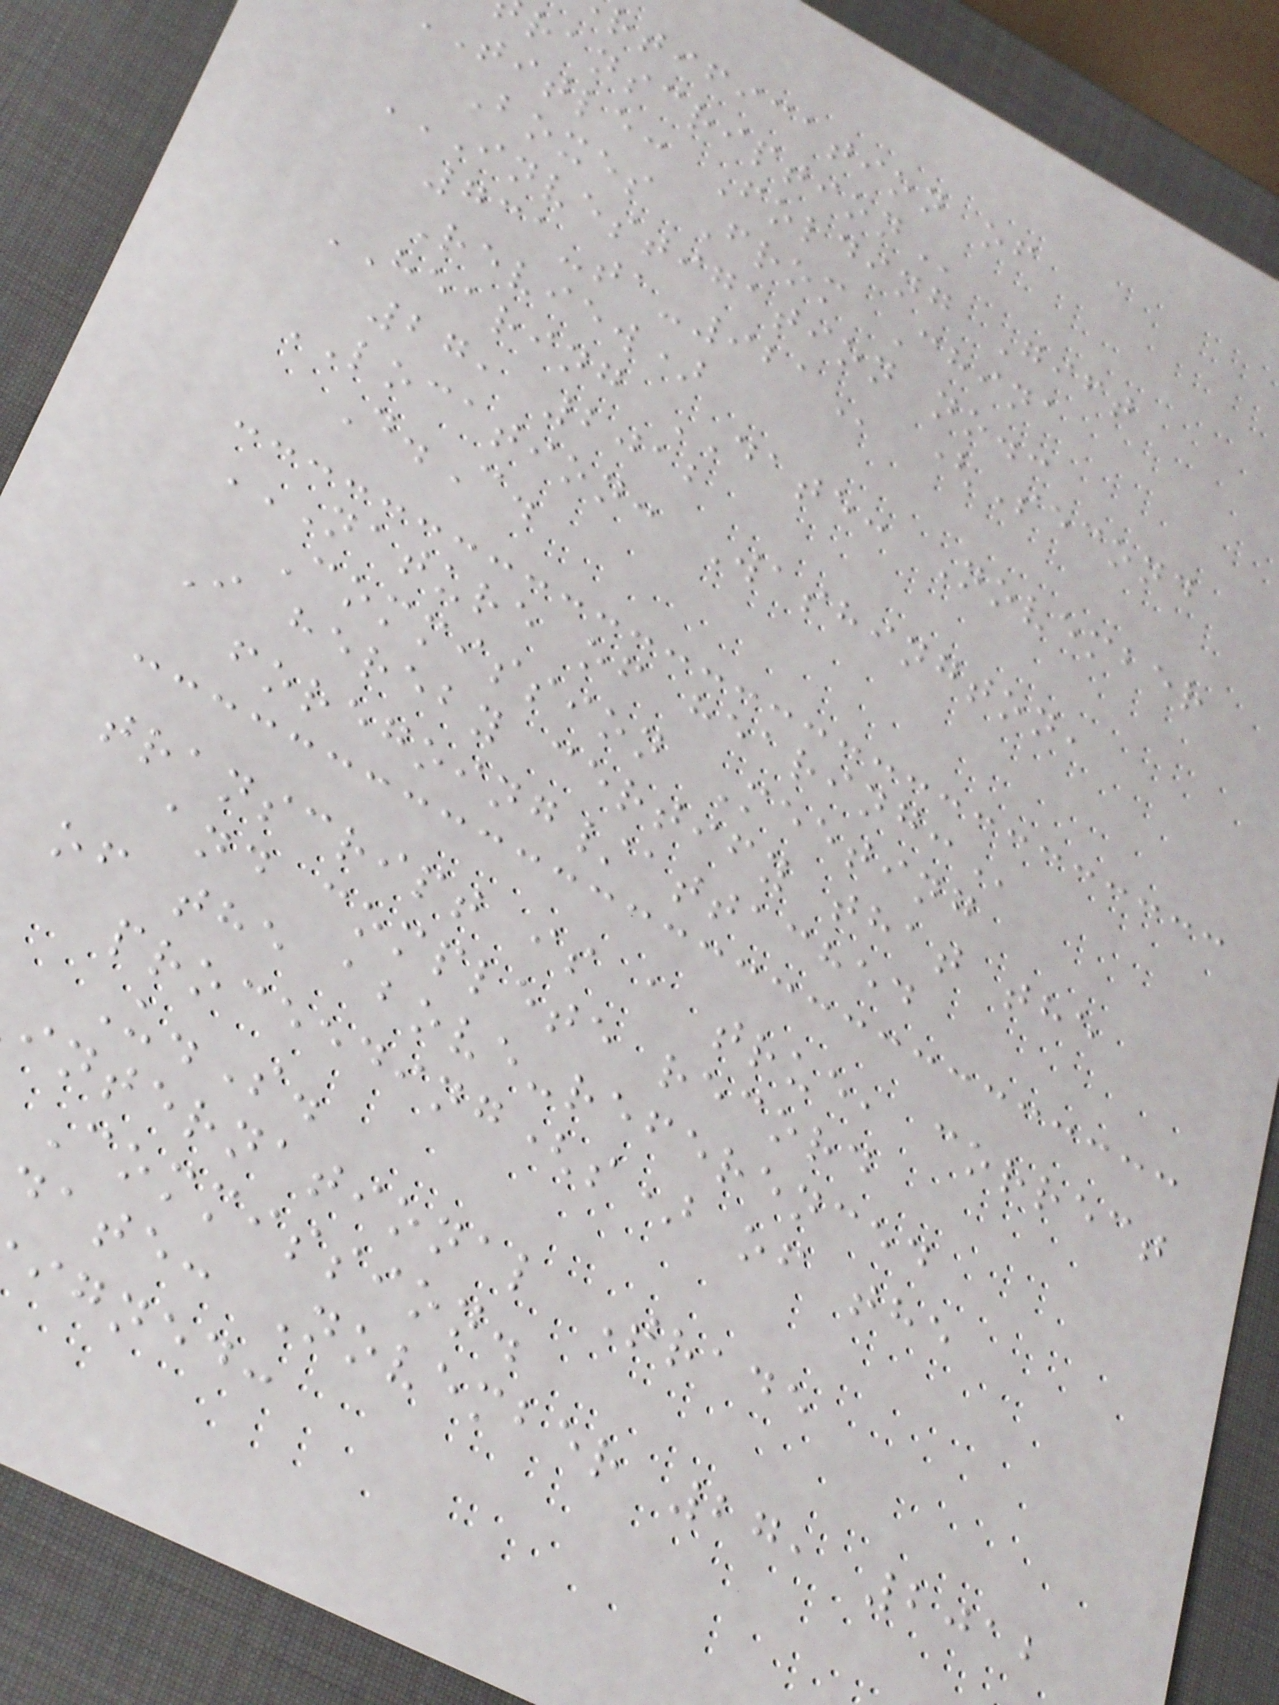rtification of
title: Folding Gift
Boxes From China
INVESTIGATION NO.:
(Second
Review)
HEARING DATE: November
27, 2012
LOCATION: Washington,
D.C.
NATURE OF HEARING:
Commission Meeting
I hereby certify that the
foregoing/attached
transcript is a true, correct
and complete record
of the above-referenced
proceeding(s) of the
U.S.
international Trade
Commission.
date: November 27, 2012
igned:
